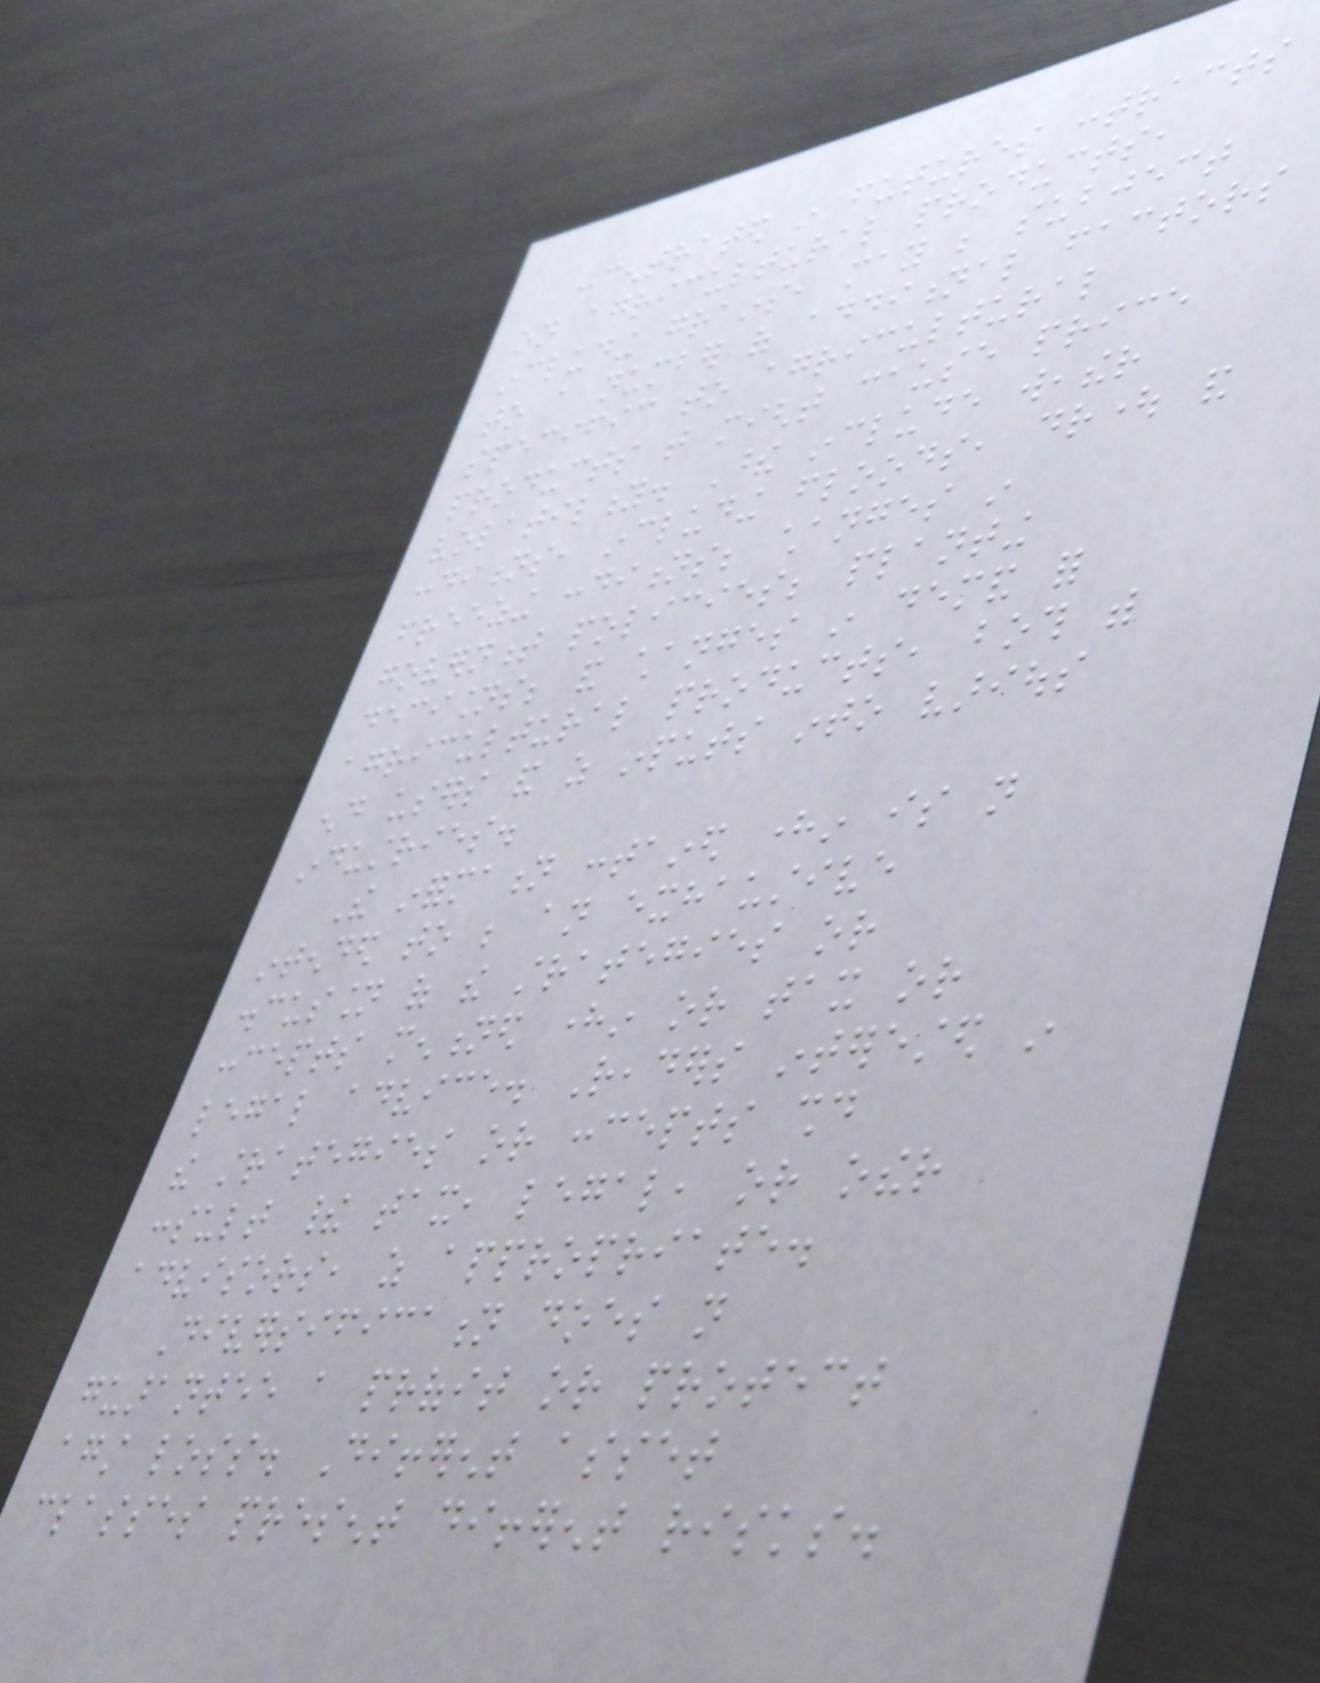concentrated in futures contracts
on agricultural products,
including grains, may be subject
to a number of additional factors
specific to agricultural
products that might cause price
volatility. These include weather
conditions, including floods, drought and
freezing conditions; changes in
government policies; planting
decisions; and changes in demand for
agricultural products, both with
end users and as inputs into various
industries.
The information contained herein is not
intended to be an exhaustive
discussion of the strategies or
concepts mentioned herein or tax or
legal advice. Readers interested in
the strategies or concepts should
consult their tax, legal, or other
advisors, as appropriate.
Diversification does not
guarantee a profit or protect
against loss. Different asset
classes present different risks.
